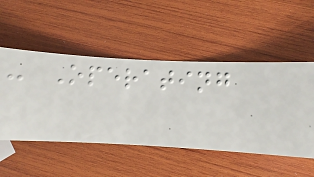- Operating
